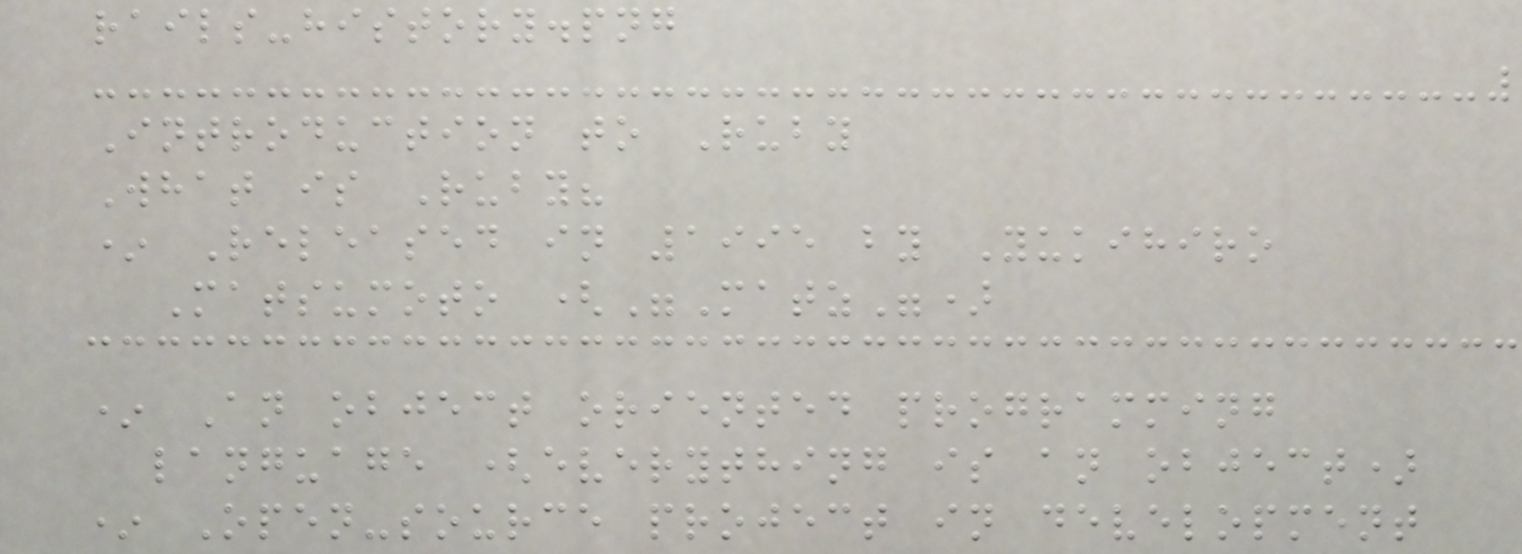rails-history.png
Introduction to Ruby
What is Ruby?
* Released in 1995 by Yukihiro
Matsumoto ("Matz")
* An object oriented programming
language (everything is an object)
* Open-source project in development
